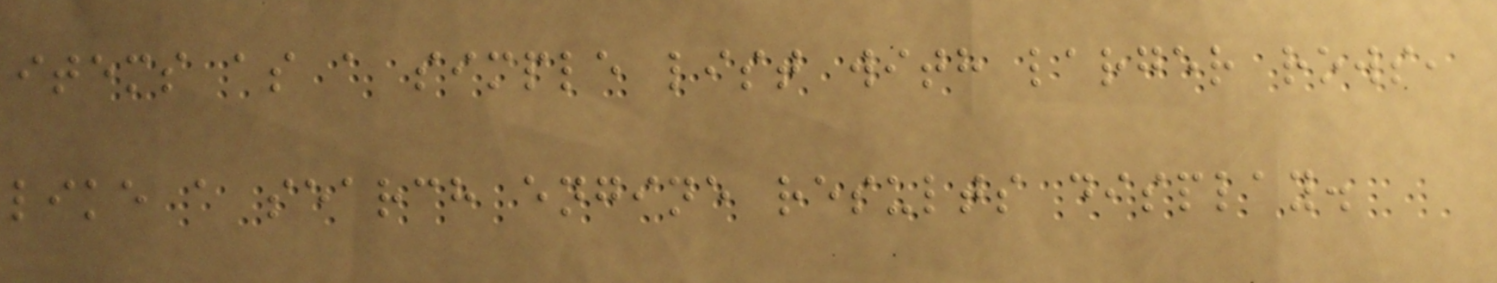items as a simple list with larger rows,
like a search engine results display.
